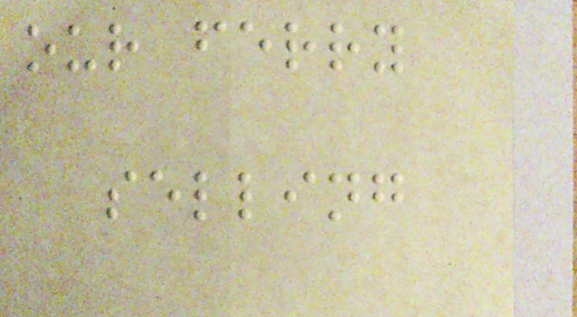our ferry
selling
